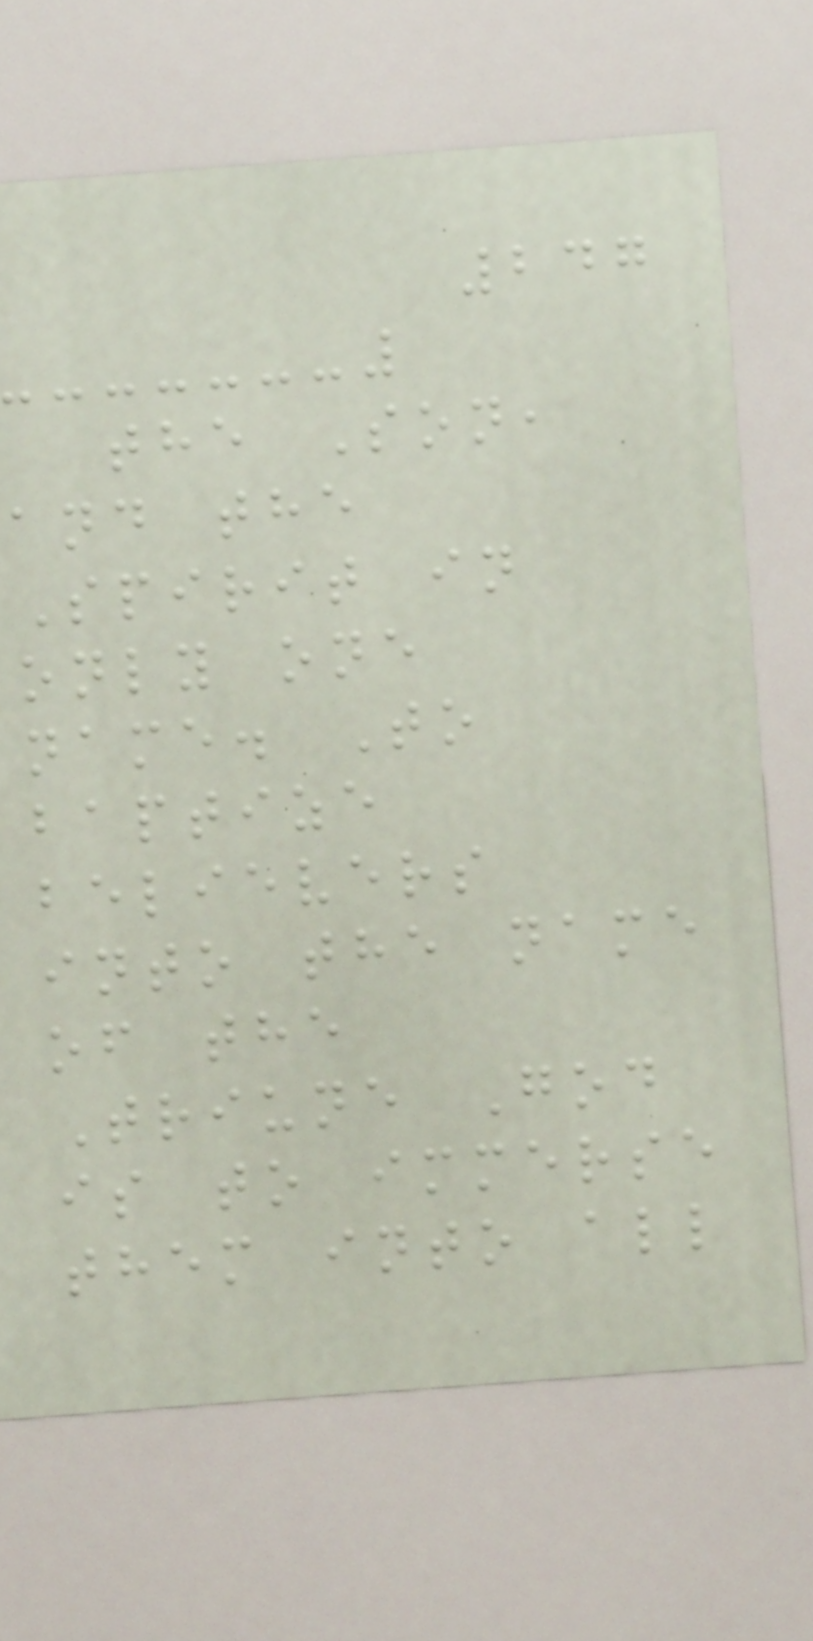247
the Son,
and the
Spirit in
only one
name. To
baptize
believers
into the name
of the
Triune God
is to immerse
them into all
